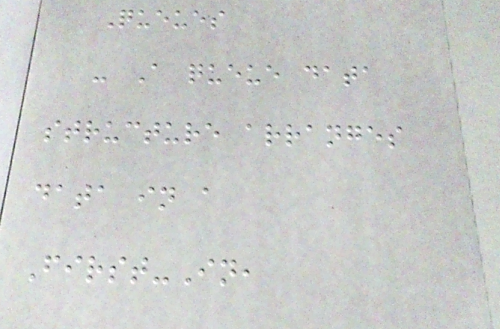Queues
- A queue data
structure arranges
data in a
First-In,
